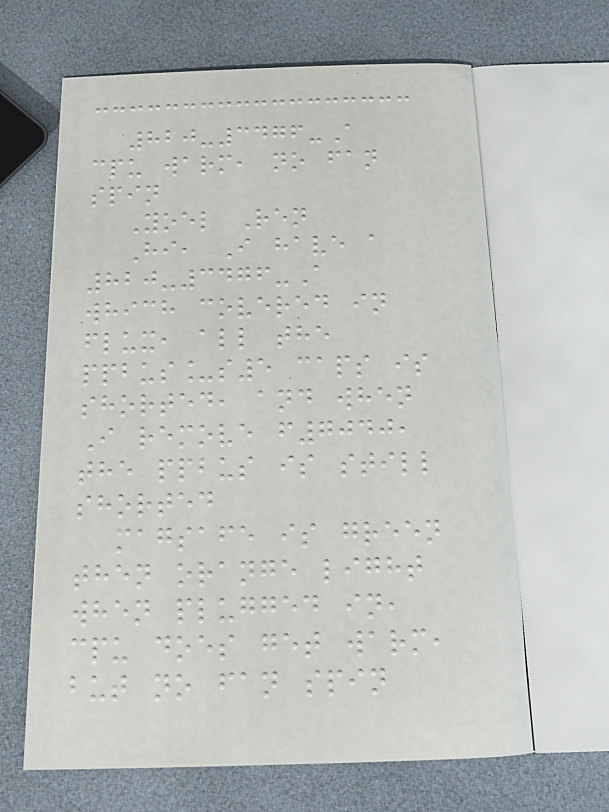820-3476-A
cpu warm, no fan
spin
Yoel Ren
Hi, I have a
820-3476-A
which covered in
flux, all the
ppbus_s5 caps is
shorted, and when
I remove f7040,
the ppbus is still
shorted
magsafe is green
then orange light
when plugged in,
cpu does get warm,
but no fan spin
